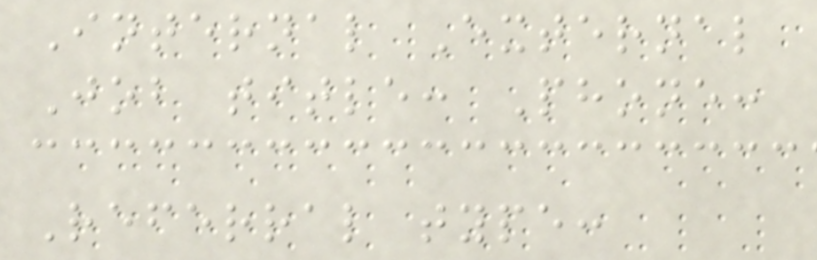Internal External
Job title: Phone:
Referral type:
